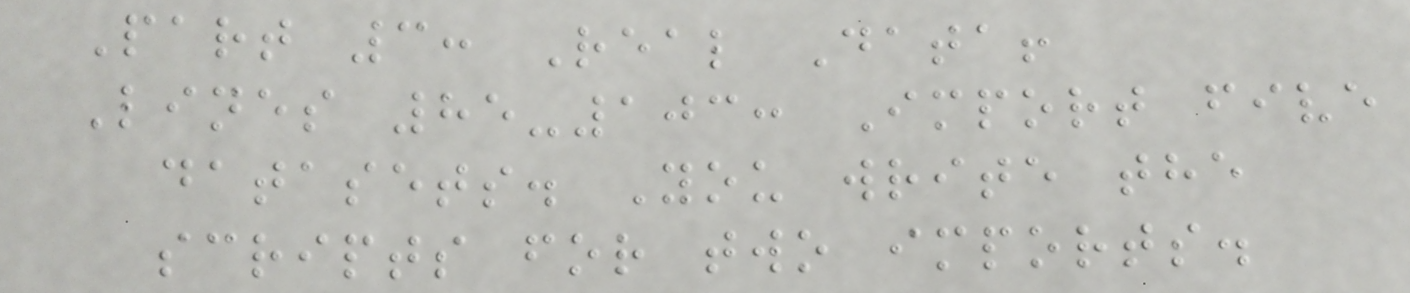Part 3: Real Data!
Lines 85-103: Import five
datasets. You write the
scripts for two imports.
